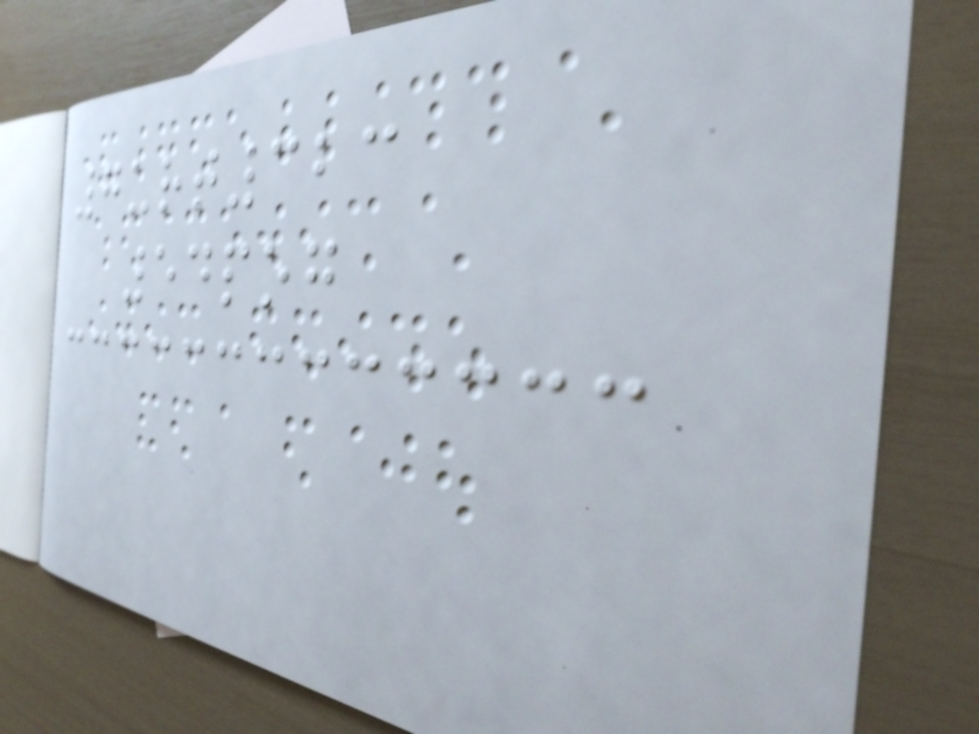7urt323
54pog
